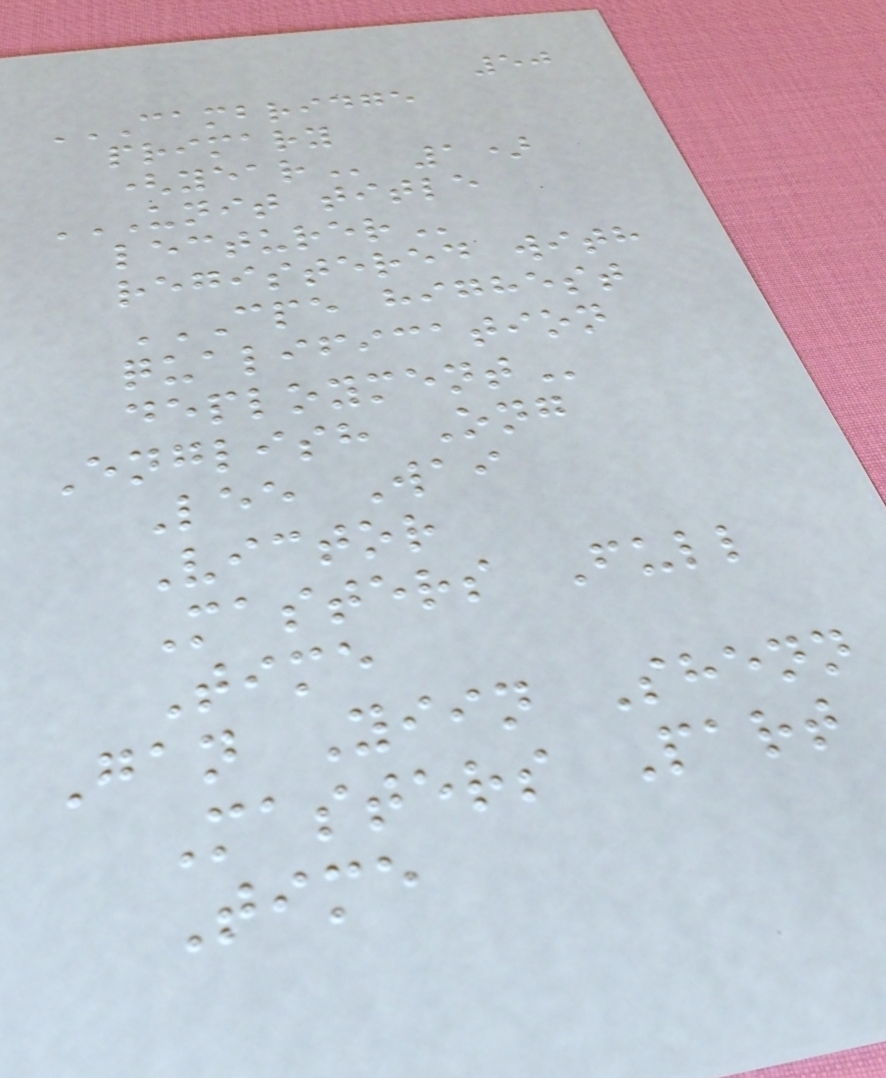50
CAMBRIDGE
PRIMARY
(YEAR 1)
UNIT TITLE
LECTURER
registered with
CPE HIGHEST
QUALIFICATION
DEPLOYMENT
English Ong
Lee Wai
Victor
Masters Full
Time
Gan Yiin Shenn
Masters Part
Time
